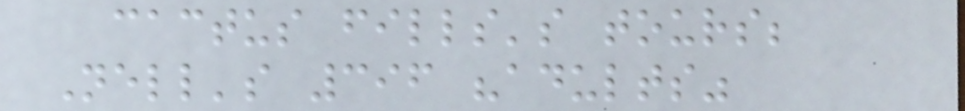cactus fills's tours;
Nell's 396 "adults"
